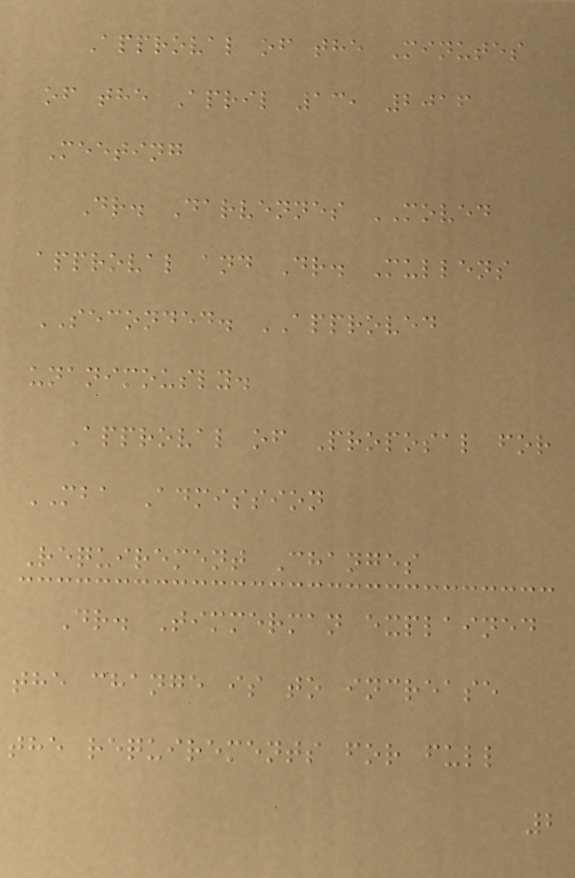Approval of the Minutes
of the April 13, 2016
Meeting
Dr. Darvennes MOVED
approval and Dr. Mullens
SECONDED. APPROVED
unanimously.
Approval of Proposal for
MBA Admission
Requirement Changes
Dr. Timmerman explained
the change is to increase
the requirements for full
2
